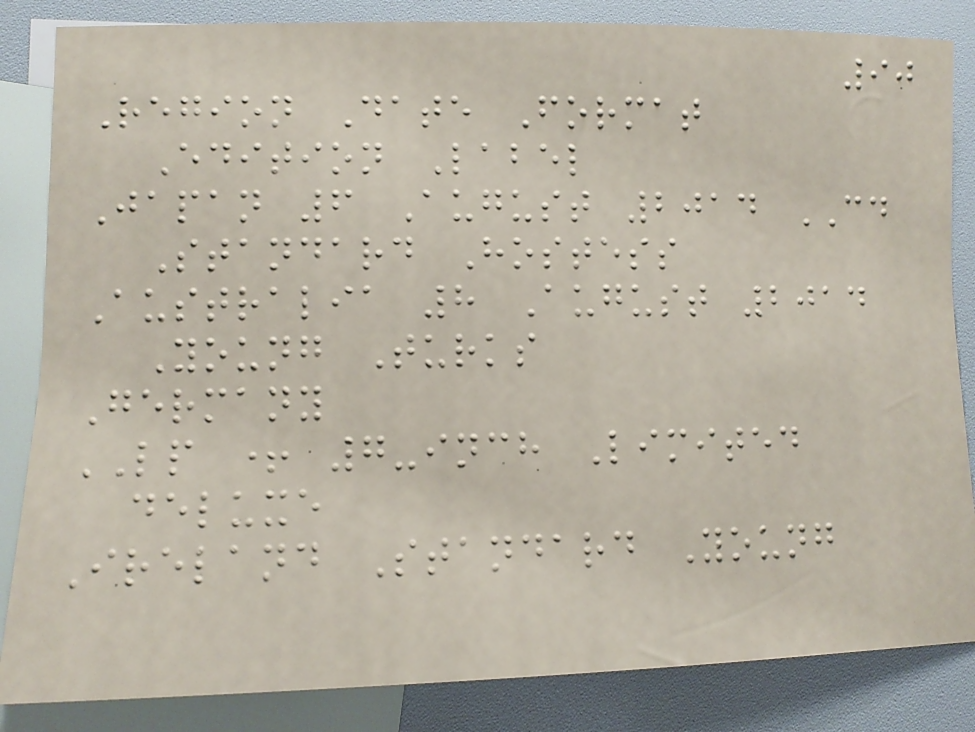90
Region Date Format
Edition Label
Japan 6 August 2014 CD
Standard Hostess
Australia 8 August 2014
Young Turks
Germany
LP + 7-inch Limited
deluxe
Ireland Standard Young
